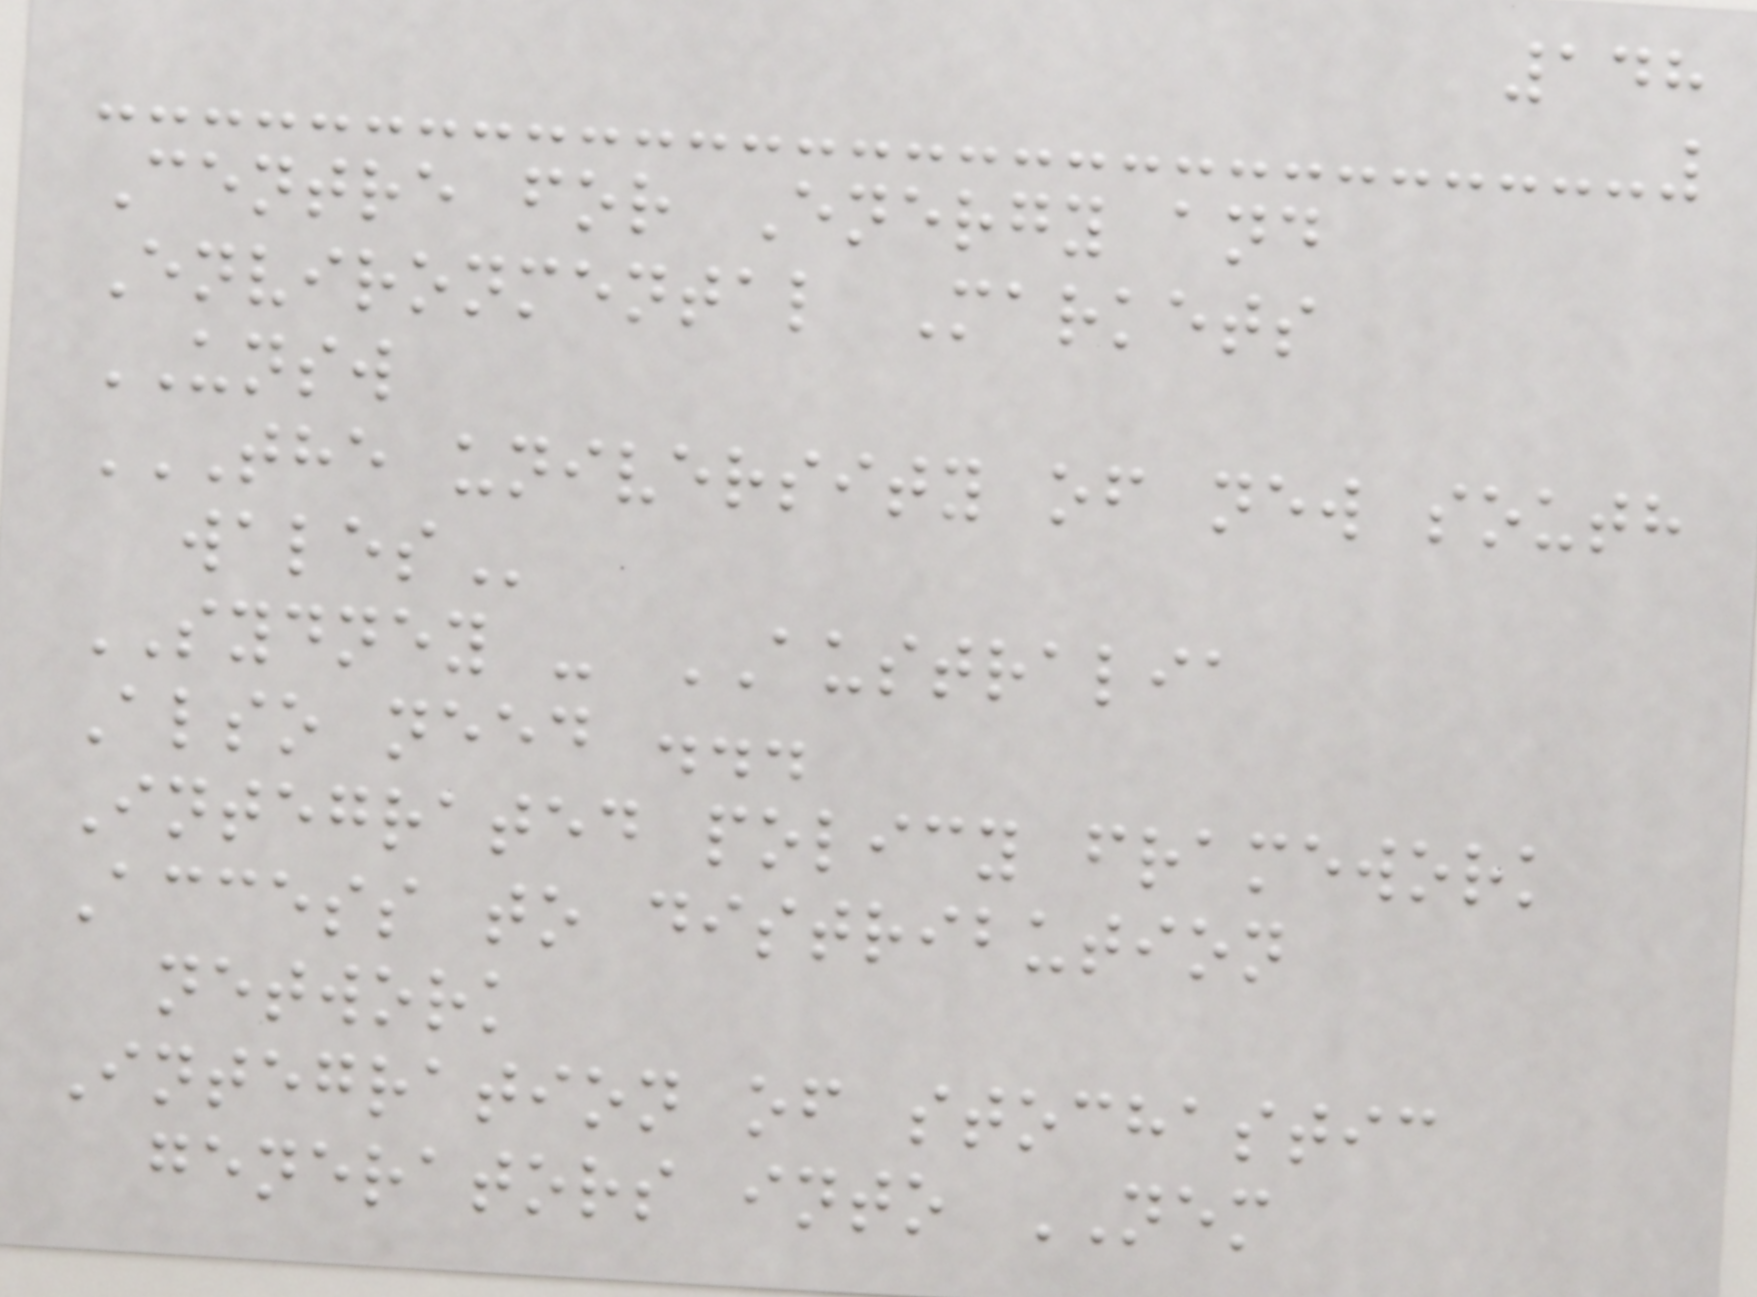148
Centre for Energy and
Environmental Markets
UNSW
THE UNIVERSITY OF NEW SOUTH
WALES
SYDNEY - AUSTRALIA
Also need ...
Integrated policy framework
Access to distribution
network
Integration of stochastic
generators into NEM
